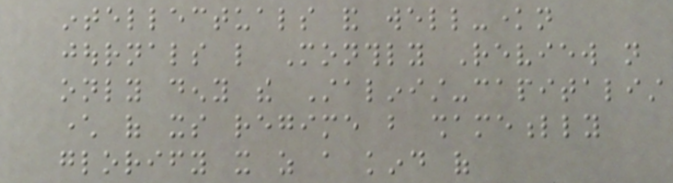intellectuals and well-known
journals like Monthly Review not
only deny the Stalinist-capitalist
character of its regime but shamefully
glorify it as a kind of
